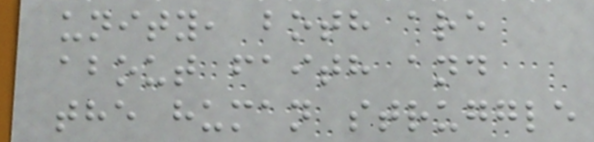unity, both are
about faith and
the human struggle
